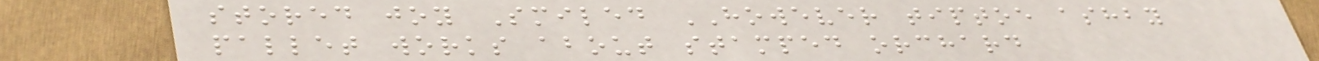stored joy Smiled HOWEVER tiptoe ashby
pallet works about stamped orchard
